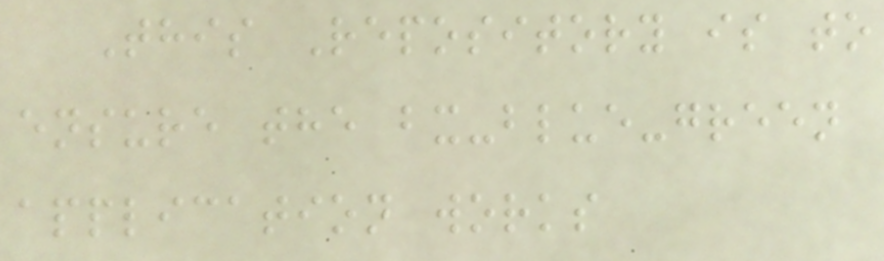This Repository is to
ensure the bx-blue-green
application works
